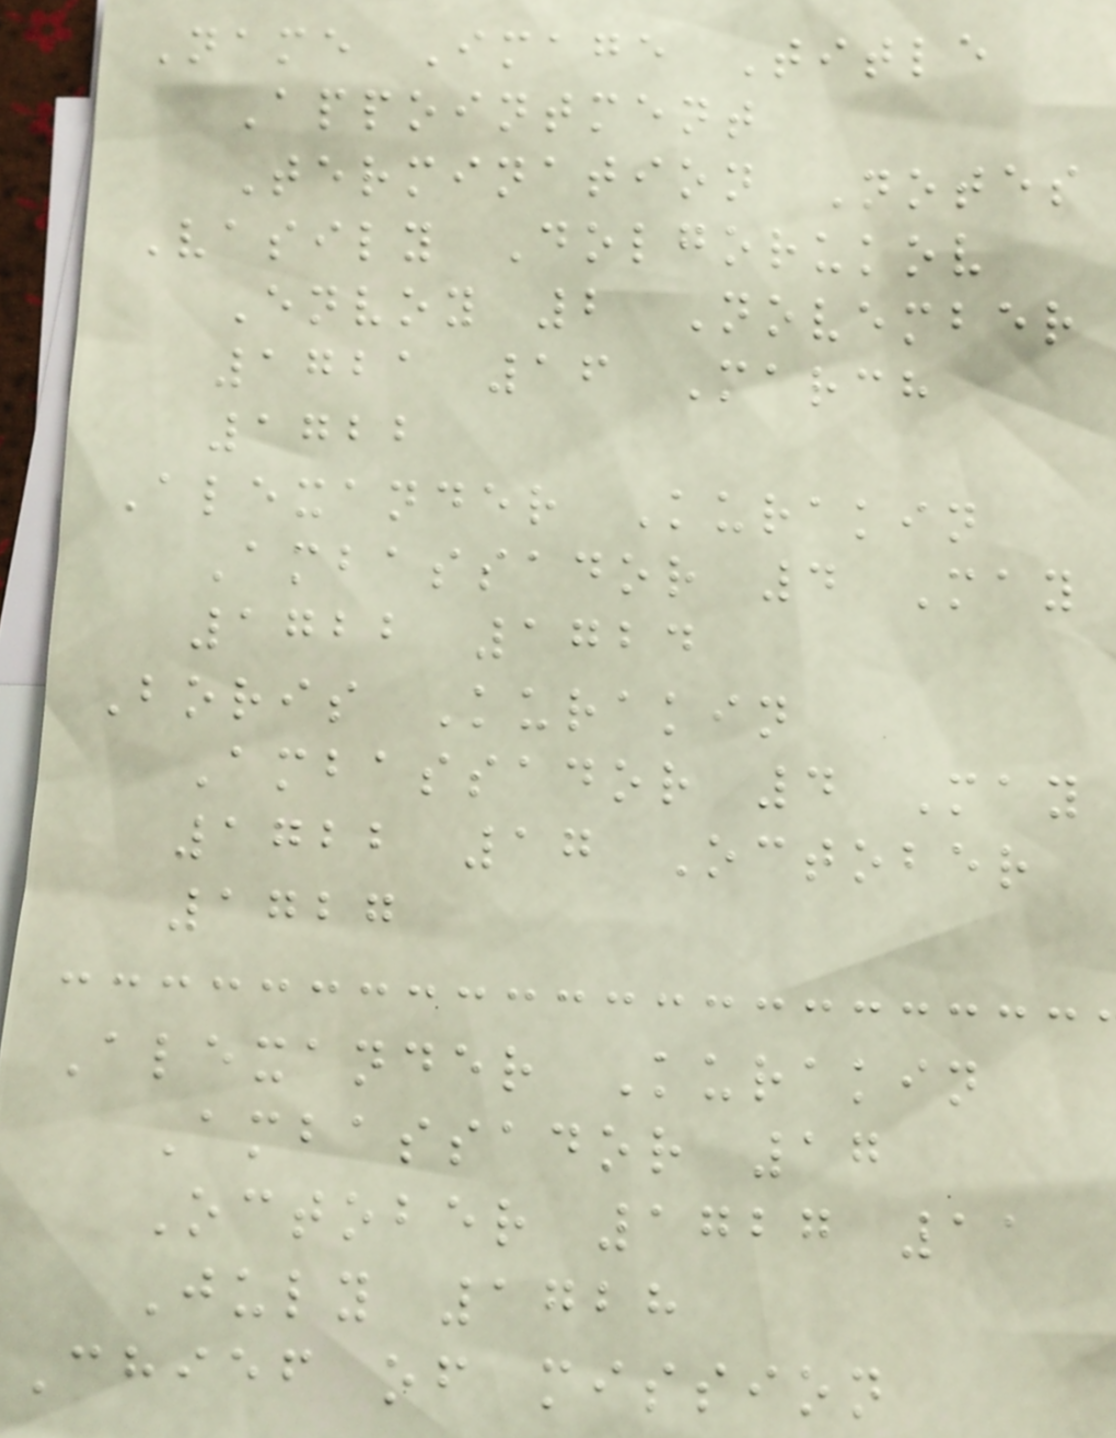Name Image Title
Appointment
Termination Notes
Vasily Dolgorukov
Envoy 2 November
1721 16 March
1722
Alexander Kurakin
Ambassador 4 May
1722 1724
Boris Kurakin
Ambassador 4 May
1722 17 October
1727
Alexander Kurakin
Ambassador 17
October 1727 11
July 1728
Chief of mission
